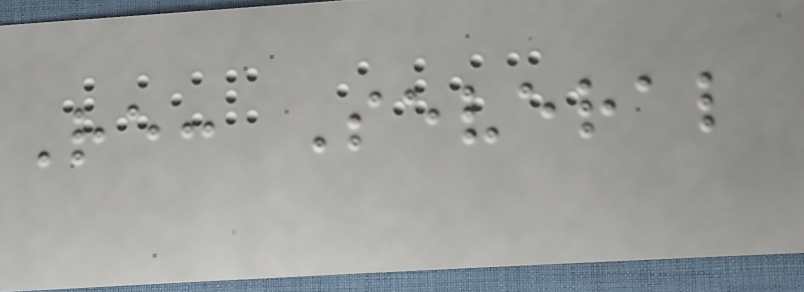Re: Several
